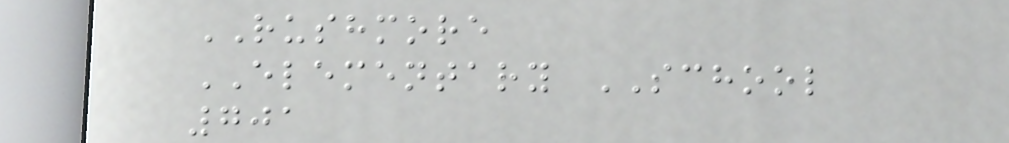RUSHMORE
ELEMENTARY SCHOOL
701
